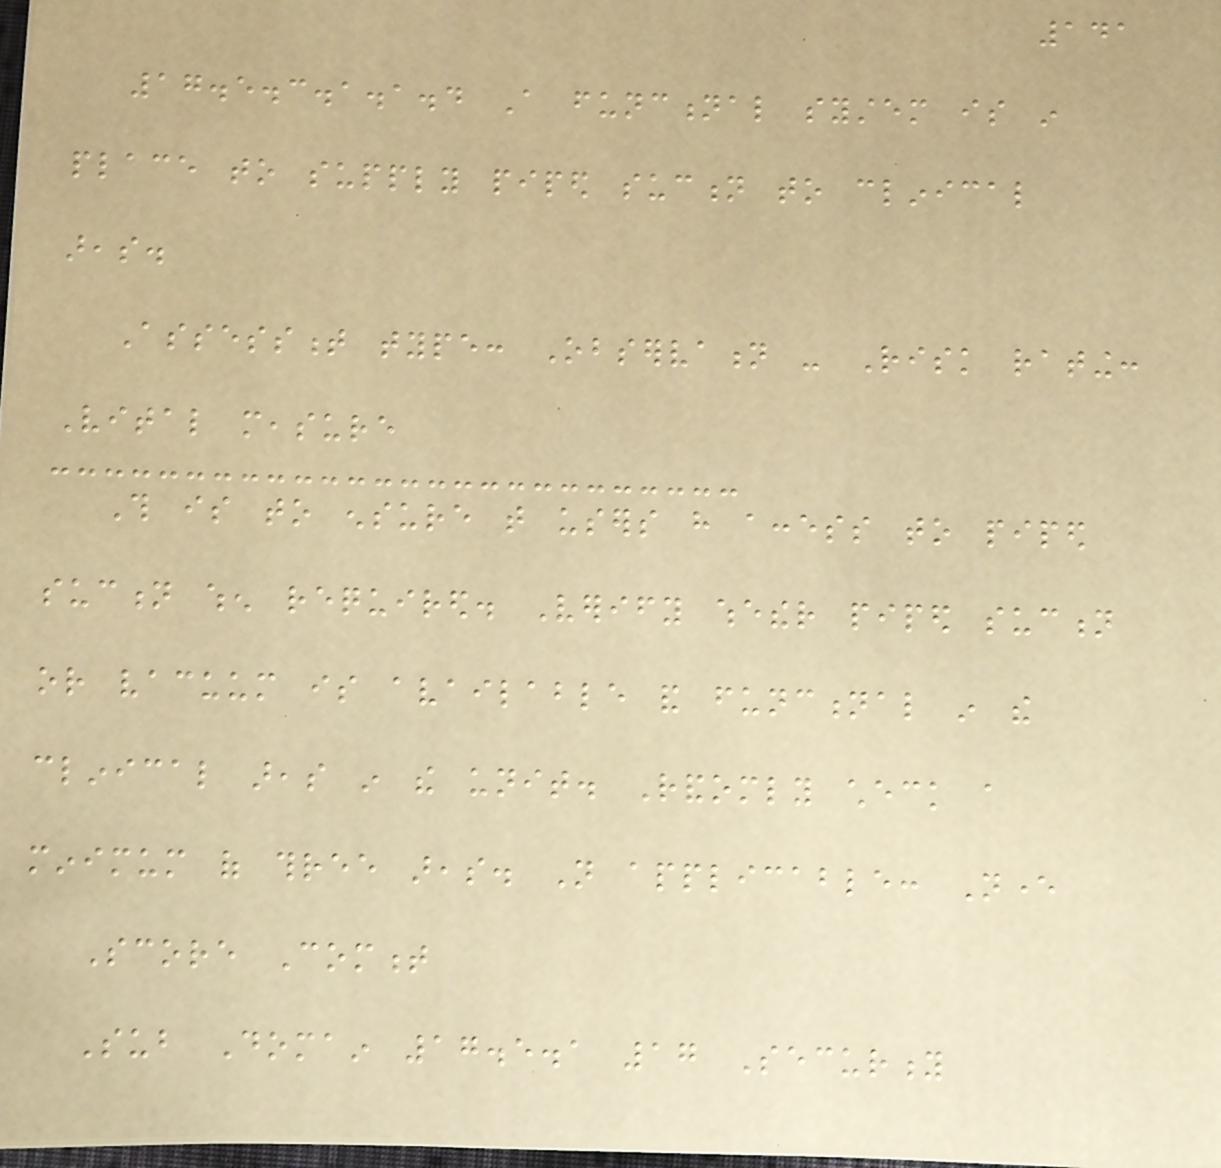141
17.5.3.1.1.4 A functional system is in
place to supply piped suction to clinical
areas.
Assessment type: Observation - Risk rating:
Vital measure
This is to ensure that users have access to piped
suction when required. Verify whether piped suction
or vacuum is available and functional in the
clinical areas in the unit. Randomly check a
minimum of three areas. Not applicable: Never
Score Comment
Sub Domain 17.5.1 17 Security
